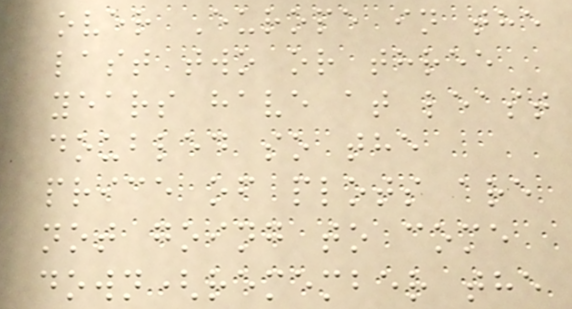over Europe in the
last two or three
years have at least
doubled so the
price of plots are
not going to come
down(remember the
